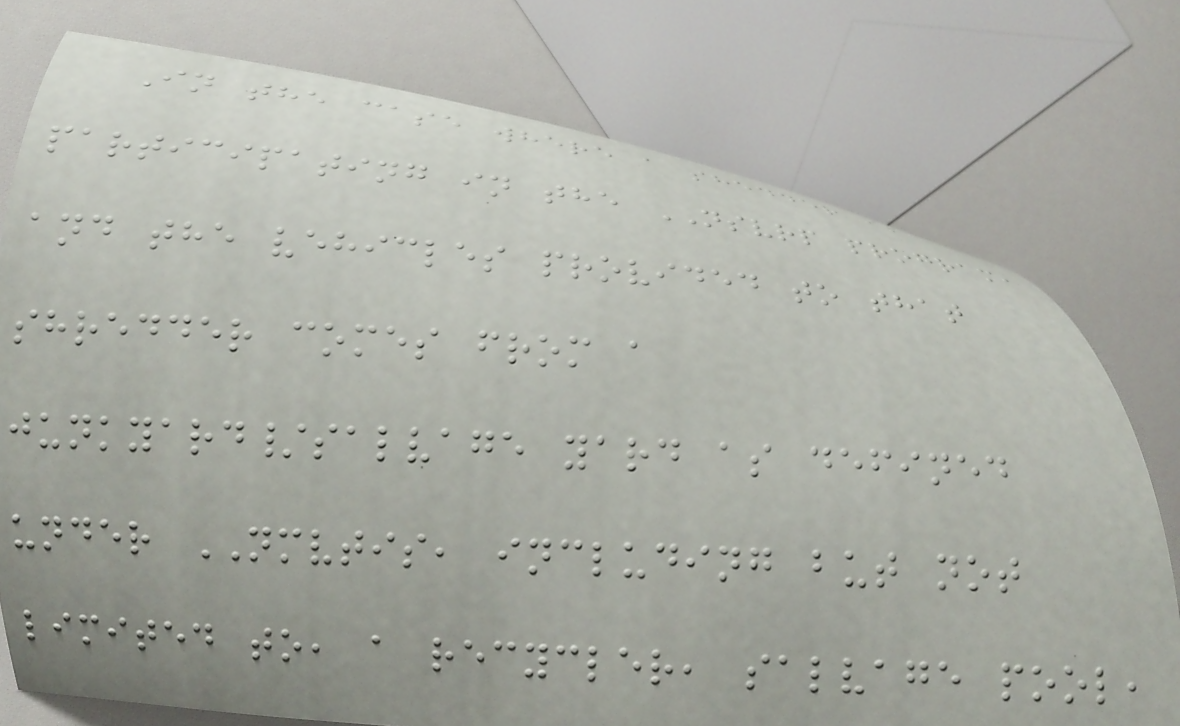In the case where a shedder is
participating in the NSVRP program,
and the vehicles provided to that
shredder comes from a
junkyard/salvage yard as defined
under NMVTIS, including but not
limited to, a recycler, salvage pool,
